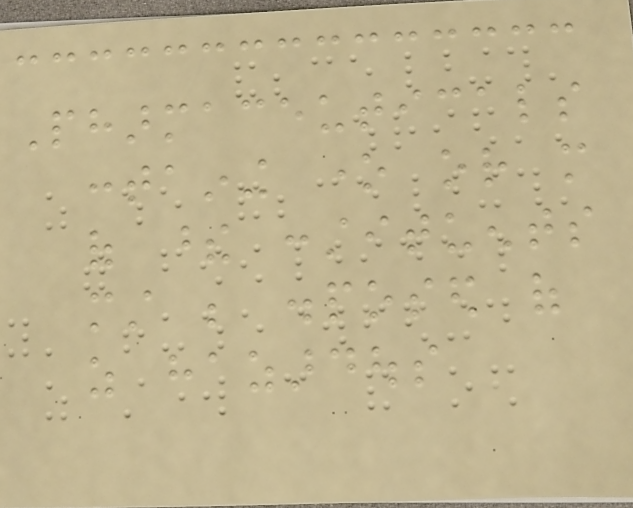Pharmaceuticals
containing one or more
of these constituents
must be disposed of
as hazardous
